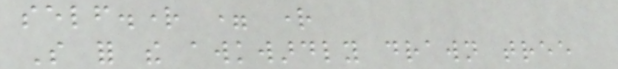self.right = right
So for the awkwardly drawn tree
